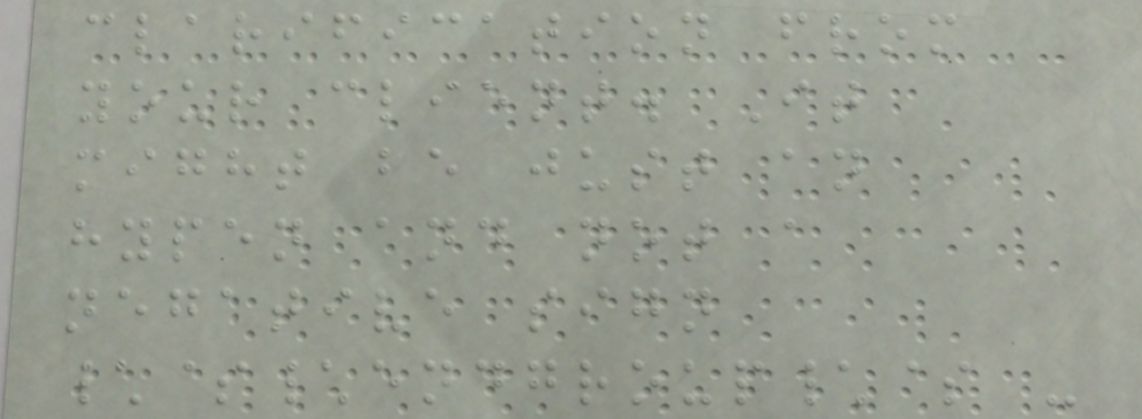clarification from
your client. It
might be just an
hypen and not a
negative sign
\$\endgroup\$ -
